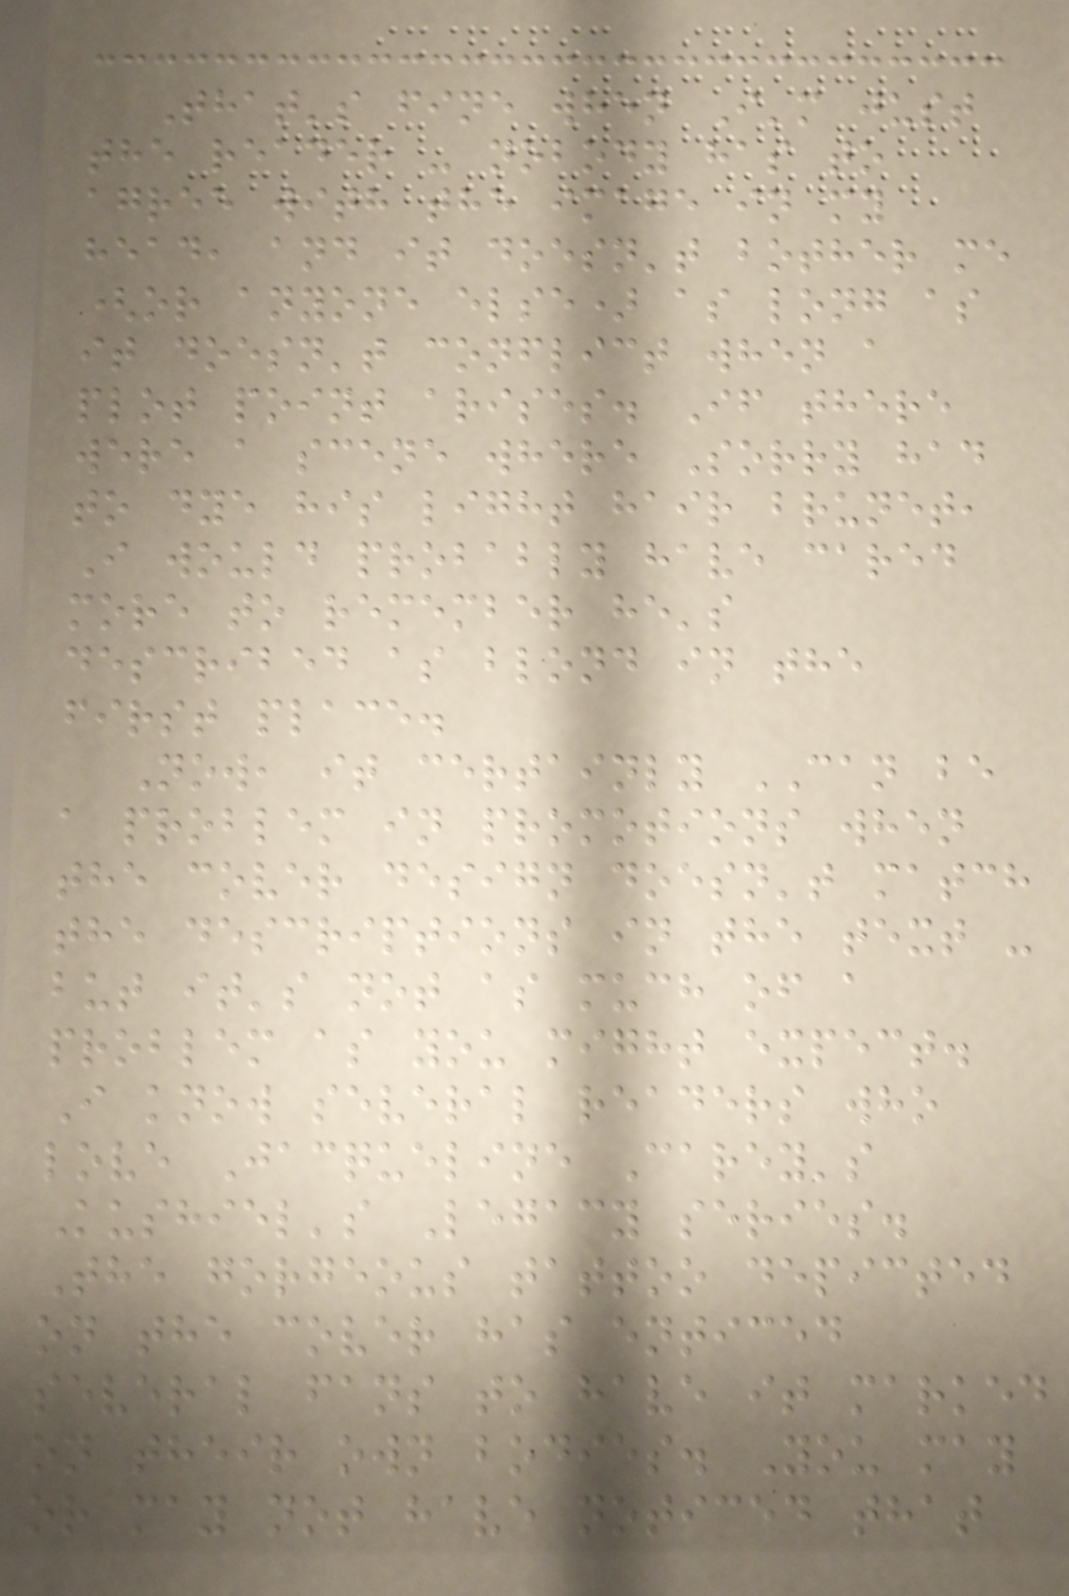That's fine when I'm just
the reader - nobody has to
agree with the image in my
head, and it doesn't bother me
(or anyone else) as long as
it doesn't conflict when a
plot point arises. If there
were a scene where Sorry had
to dye his light hair brunet,
I would probably have cared
more to remember he's
described as blond in the
first place.
Now, it certainly CAN be
a problem in promotions when
the cover design doesn't match
the descriptions in the text -
but it's not as much of a
problem as you might expect.
I know several readers who
love Jacqueline Carey's
Kushiel's Legacy series.
The gorgeous tattoo depicted
on the cover has enticed
several fans to have it marked
on their own bodies. You may
or may not have noticed that
